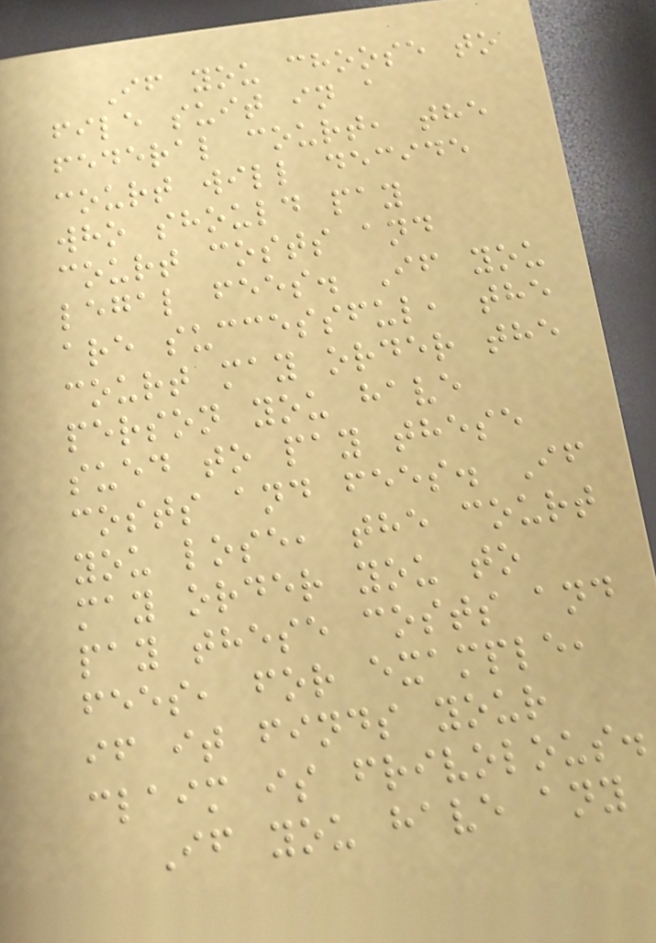If you choose to
file suit in a
federal court, the
court will decide
who should pay
court costs and
legal fees. If you
are successful, the
court may order the
person you have
sued to pay these
costs and fees. If
you lose, the court
may order you to
pay these costs and
fees, for example,
if it finds your
claim is frivolous.
If you have any
